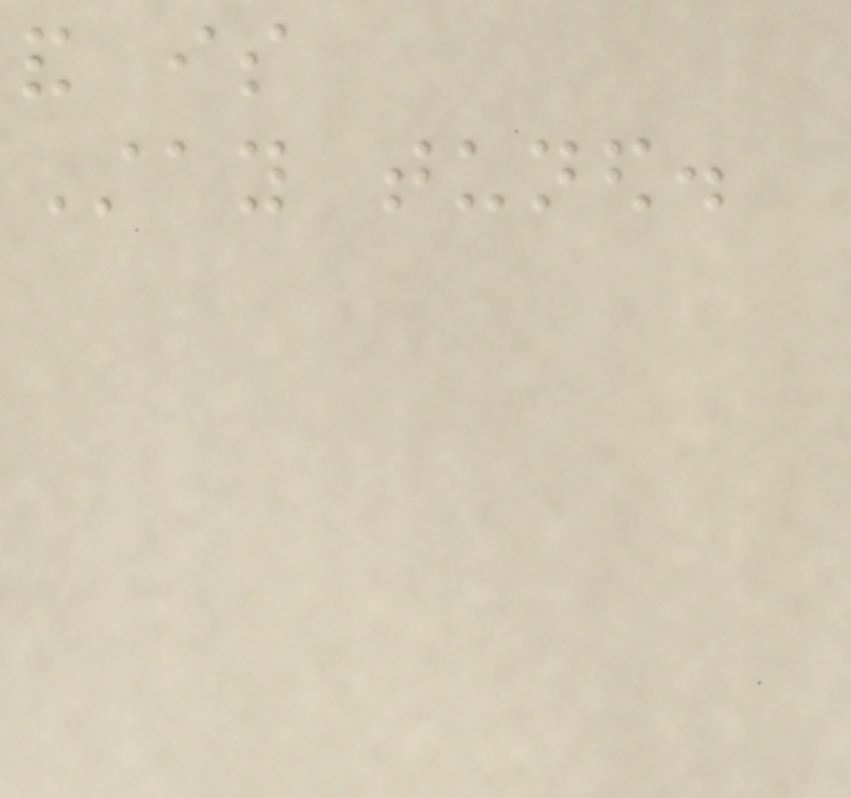and is
Stay tuned.
